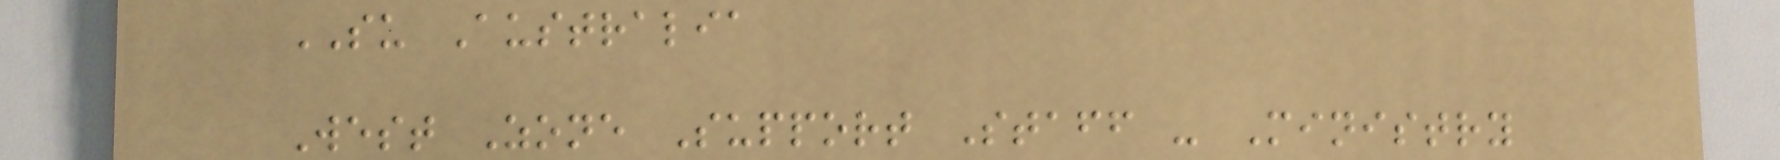SU Australia
West Zone Support Staff - Ministry
